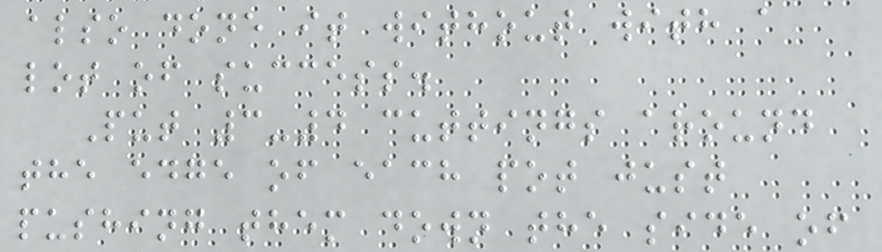also done it without with a
lot of success.
Put 3-4 cuttings around
the edge of each pot just
pushing them down the side of
